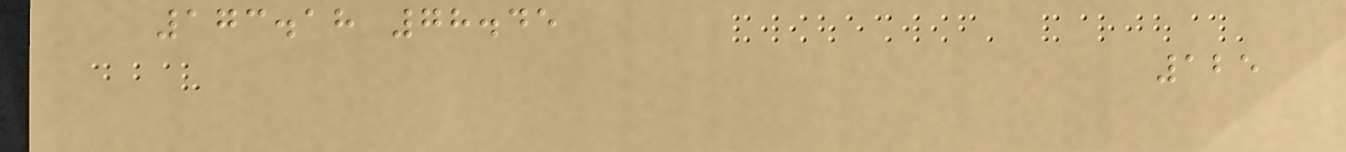173.18 78.45
125
